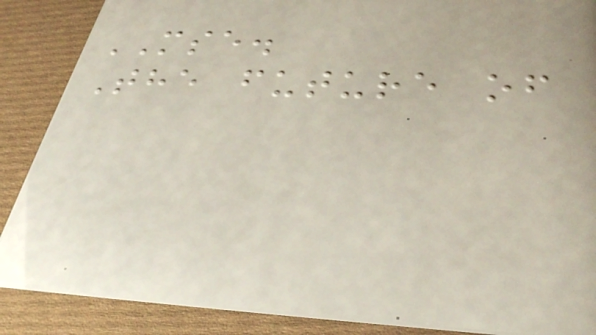MSE.
The future of
